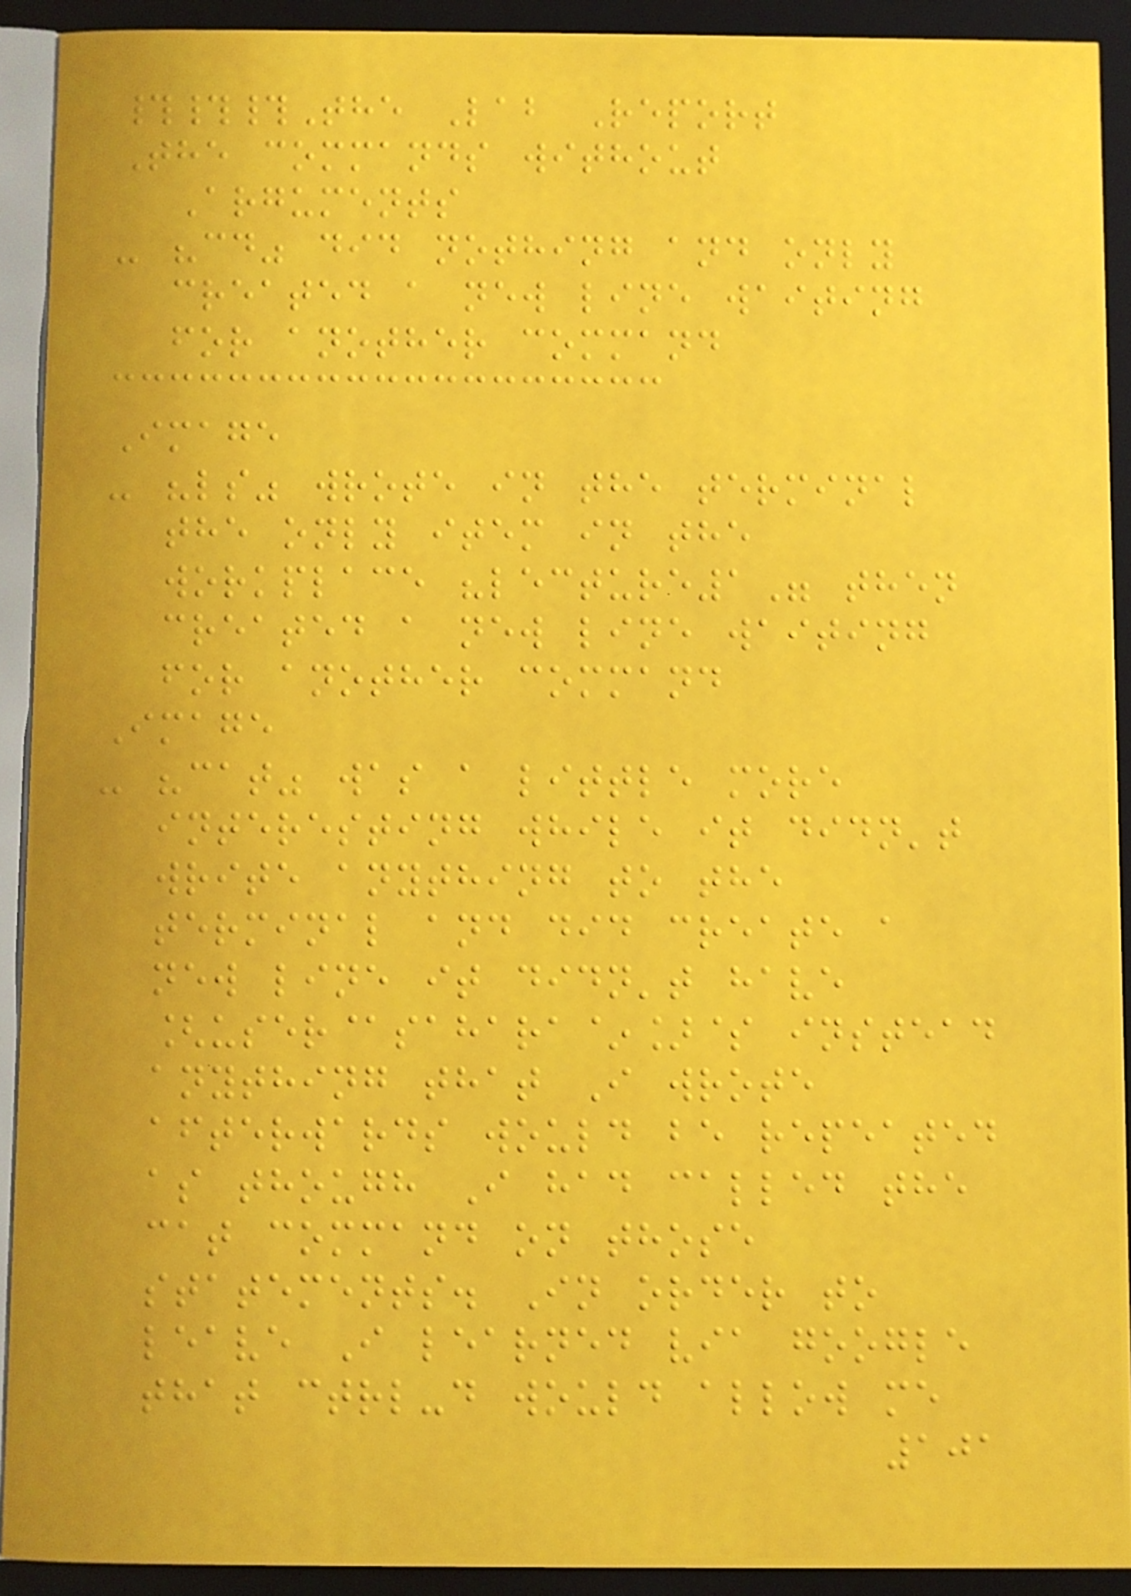###The Lab Report
The commands without
Arguments
- "cd" did nothing and only
created a new line waiting
for another command
Image
- "ls" wrote in the terminal
the only item in the
workplace "lecture1" then
created a new line waiting
for another command
Image
- "cat" was a little more
interesting while it didn't
write anything to the
terminal and did create a
new line it didn't have
[user@sahara~]$ instead
anything that I wrote
afterwards would be repeated
as though I had called the
cat command on those
statements. In order to
leave I learned via google
that ctrl-d would allow me
101
